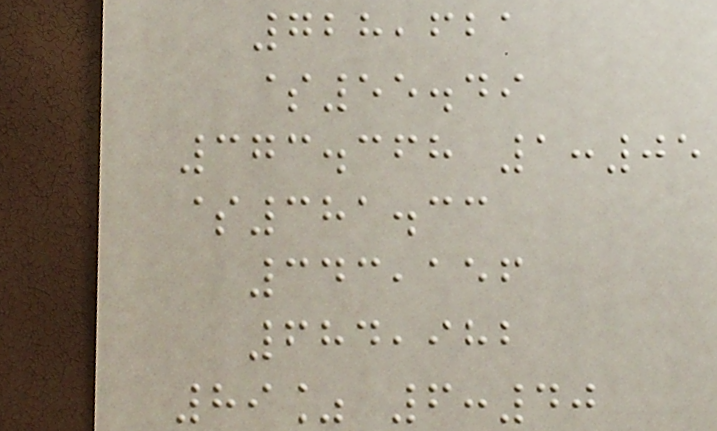728,621
$55.49
373.368 1:05
$381.33
343,156
684,982
89% 6:40
